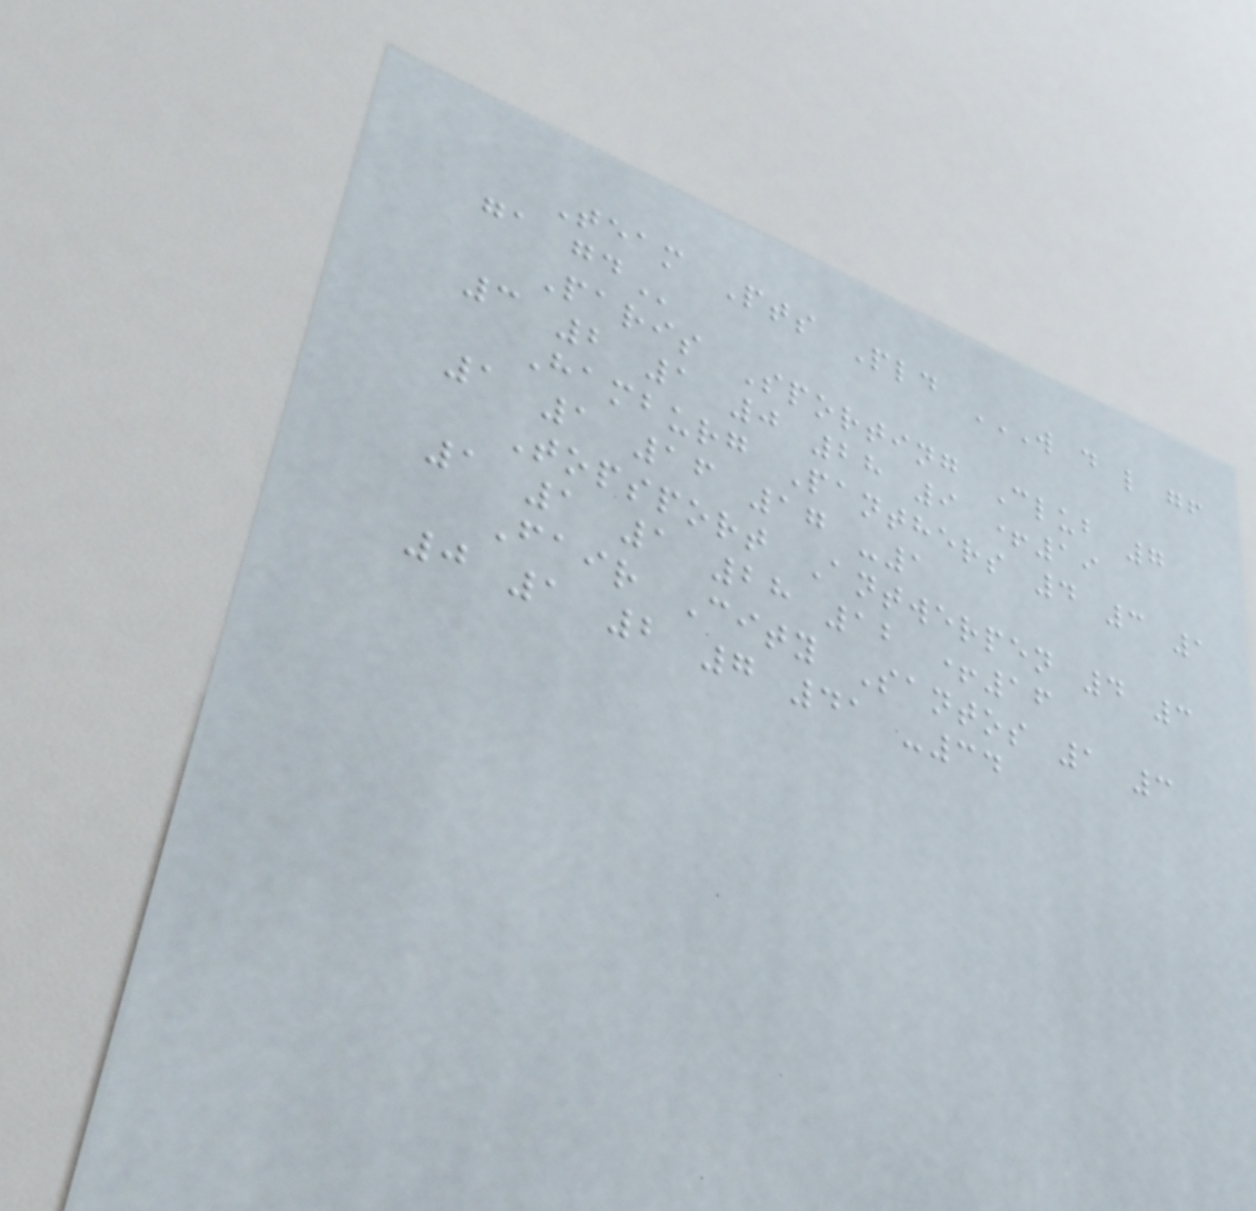Team Pts Pld W D L GF
GA GD
Paris Sporting Club 7
3 2 1 0 28 9 +19
Hamburg Panthers 4 3 1
1 1 16 17 -1
Topsport Antwerpen 4 3
1 1 1 28 12 +16
Fair City Santos 1 3
0 1 2 7 41 -34
